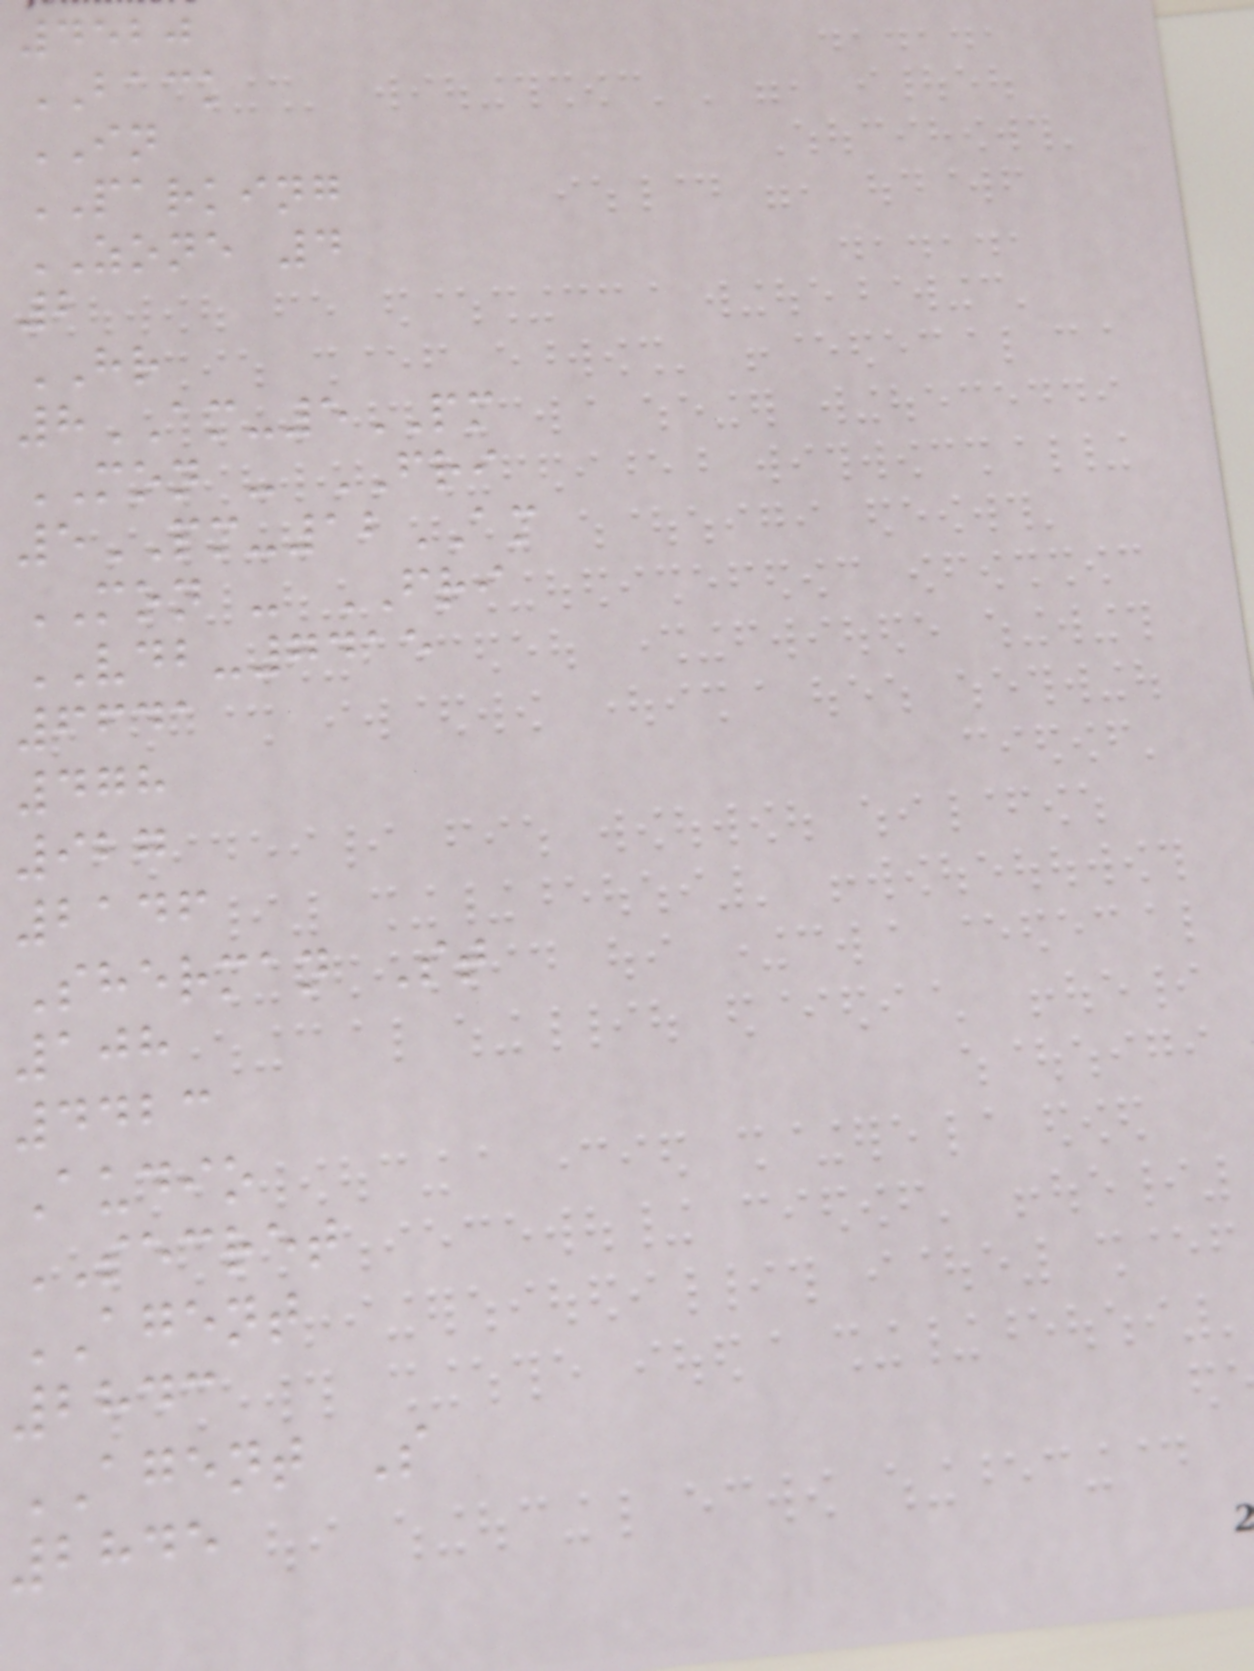4520
BACK
IN
PARKING
ZONE 4
2
HR
8AM-5PM
MON - FRI
5PM-12AM
MON - FRI
VDB-7415
6641
478
927
2146
Sherman St
108
4423
Audio
SECRET
AGENT
2843
AGENT S
2845
